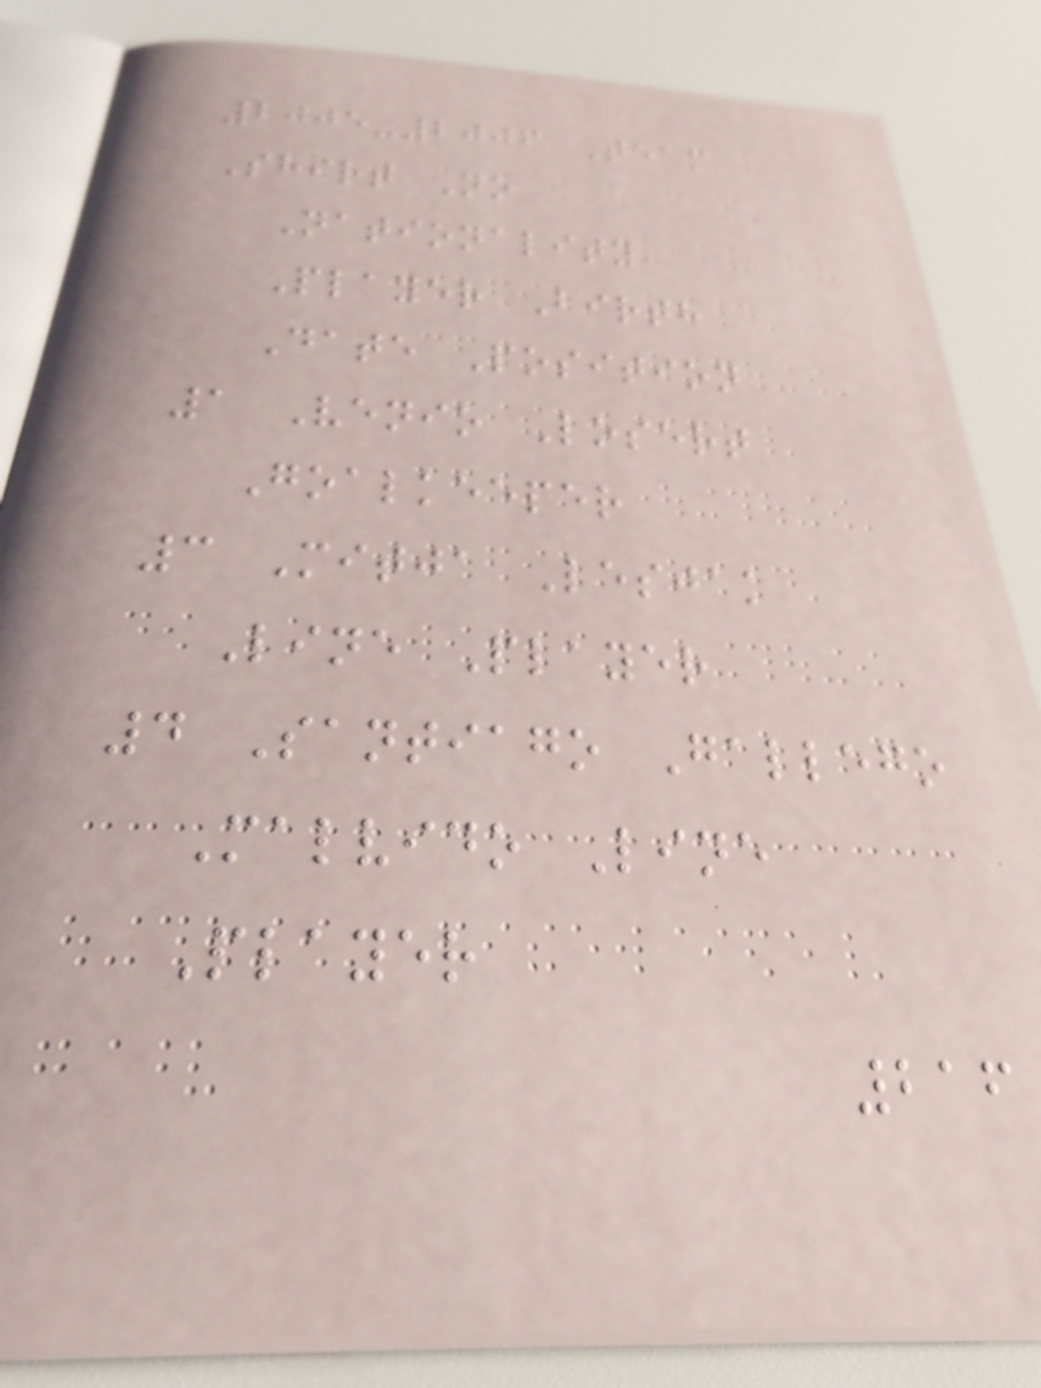2005-2006 Team
Shirt No
Nationality
Player Birth
Date Position
1 Venio Losert
Goalkeeper
3 Mitja Lesjak
Line Player
4 Santiago Gallego
Malvido Line
Player
216
